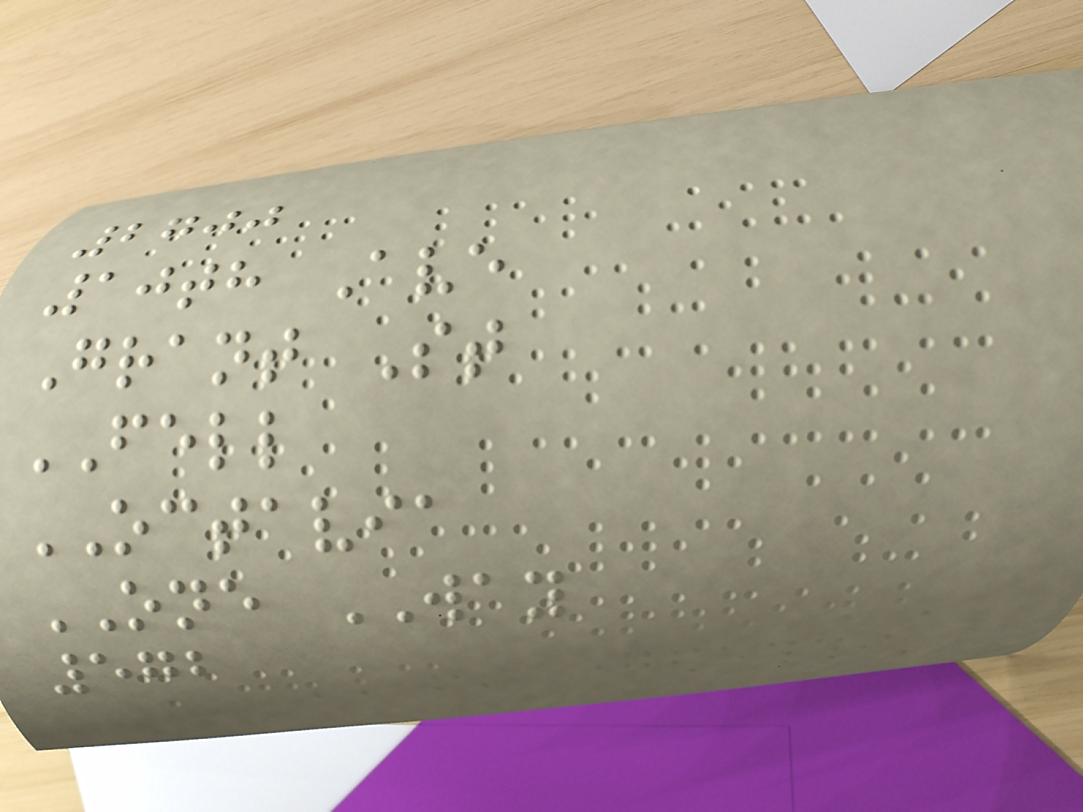2700
10th Ave
Grant St
FELL
OCTAVIA
ONE WAY
572
